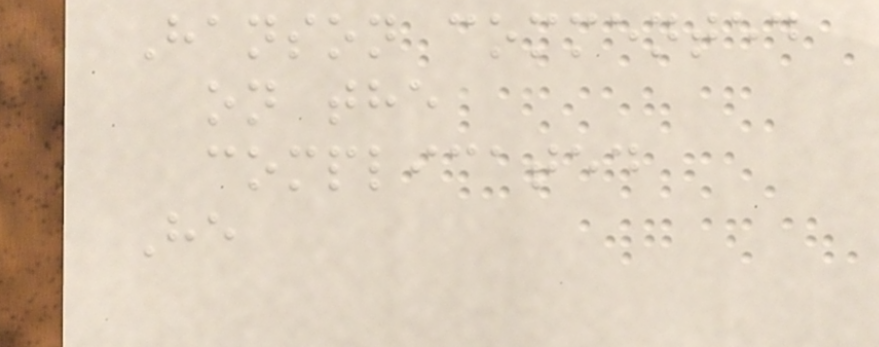Hanson commented
on the
complicated
He
